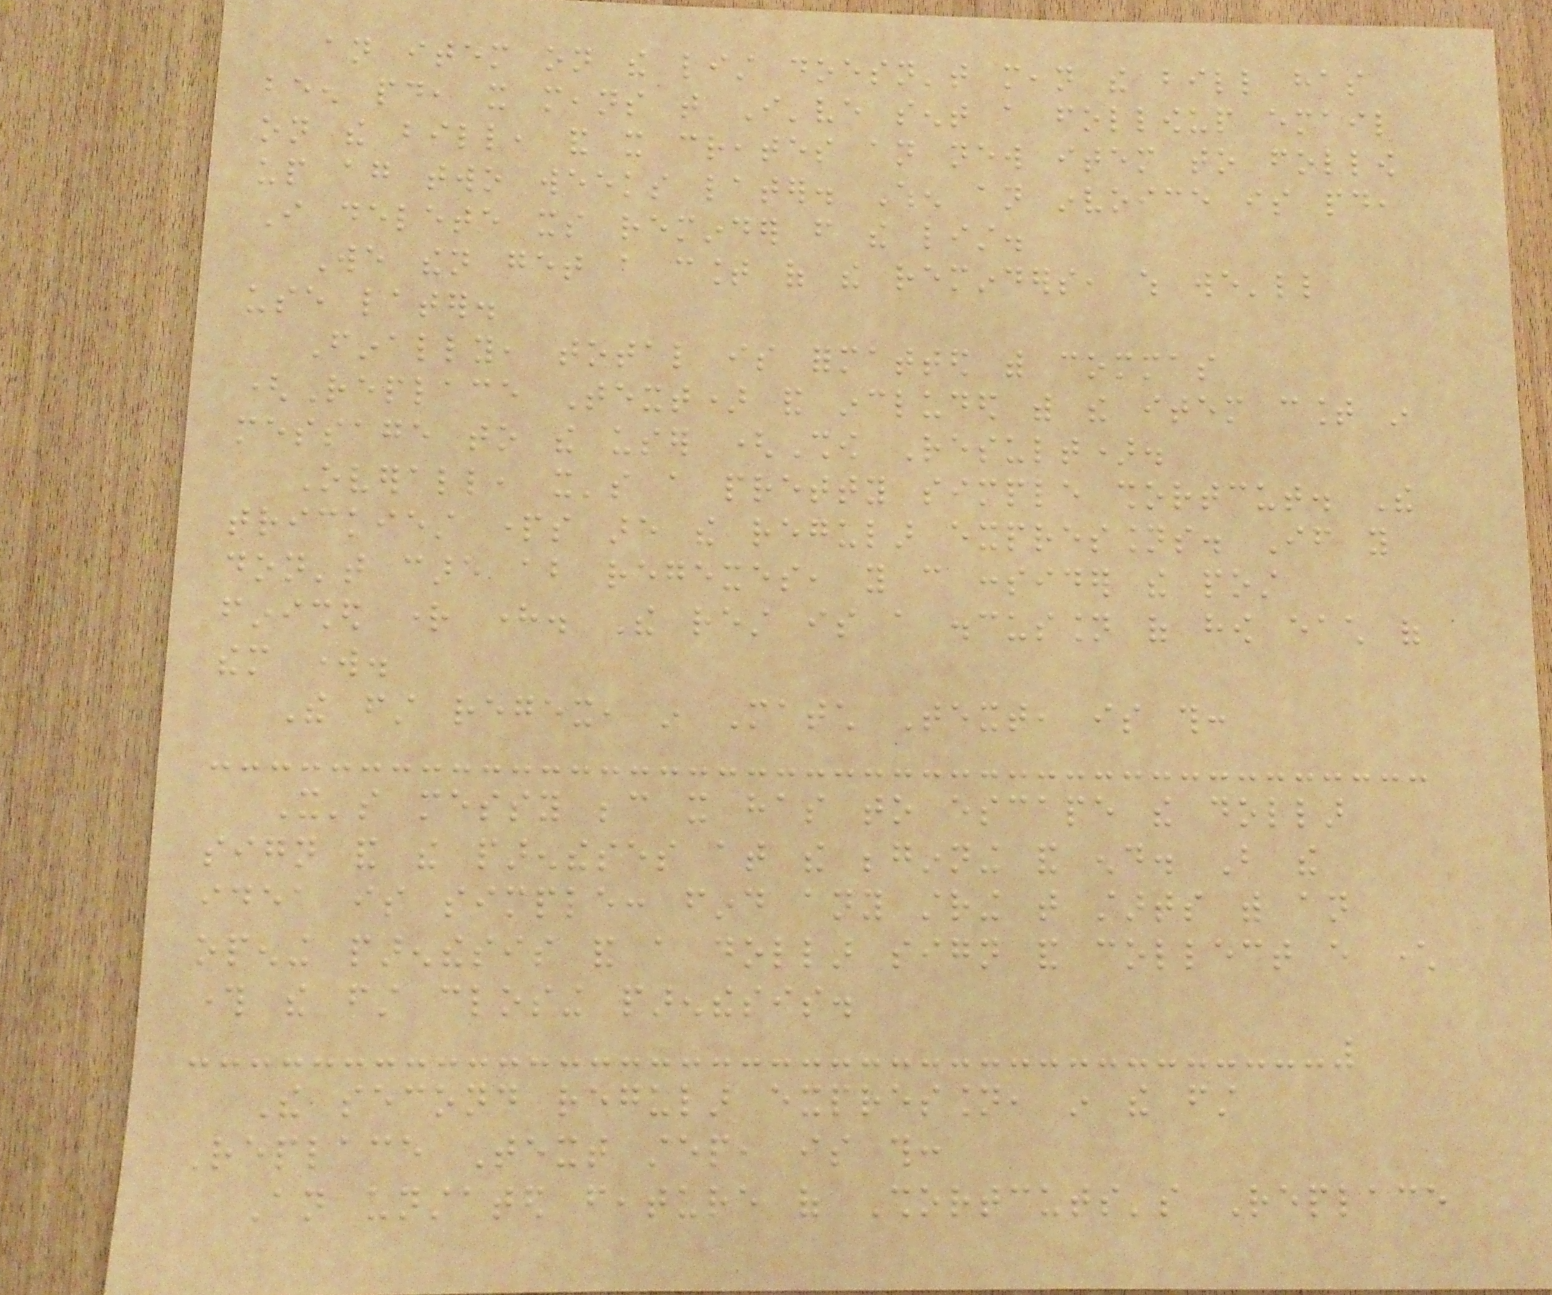an item on the list doesn't mean the bill has
been paid, it means that I've sent a followup email
on the bill, and it creates an new item to follow
up again two weeks later. When an invoice is paid,
I delete its reminder from the list.
We then get a count of the reminders, which we'll
use later.
Finally, total is formatted with commas
(Replace Text) and included with the item count in
message to the user (Show Result).
Overall, it's a pretty simple shortcut. The
trickiest parts are the regular expressions. If you
don't care about regexes, you can consider the post
finished right here. The rest is a discussion of how each of
them work.
The first regex, in Match Text, is this:
It's messy because it has to escape the dollar
sign and the parentheses at the beginning and end. But the
idea is simple: find any string that starts with an
opening parenthesis and a dollar sign and collect every character
through the first closing parenthesis.
The second regular expression, in the first
Replace Text step, is this:
An unstated feature of Shortcuts's Replace
